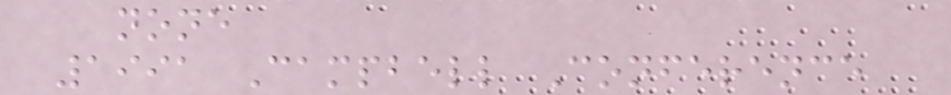none
1991 Campbell Conference
